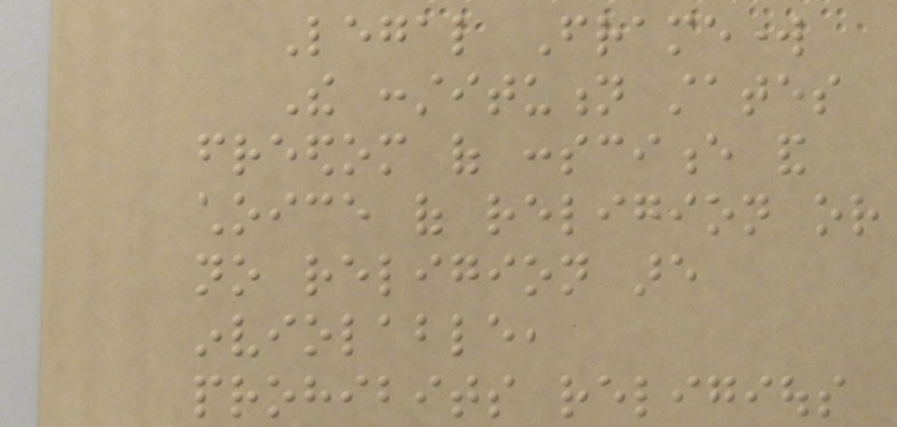Legal Framework
The constitution states
freedom of conscience and
choice of religion or
no religion are
inviolable,
prohibits religious
